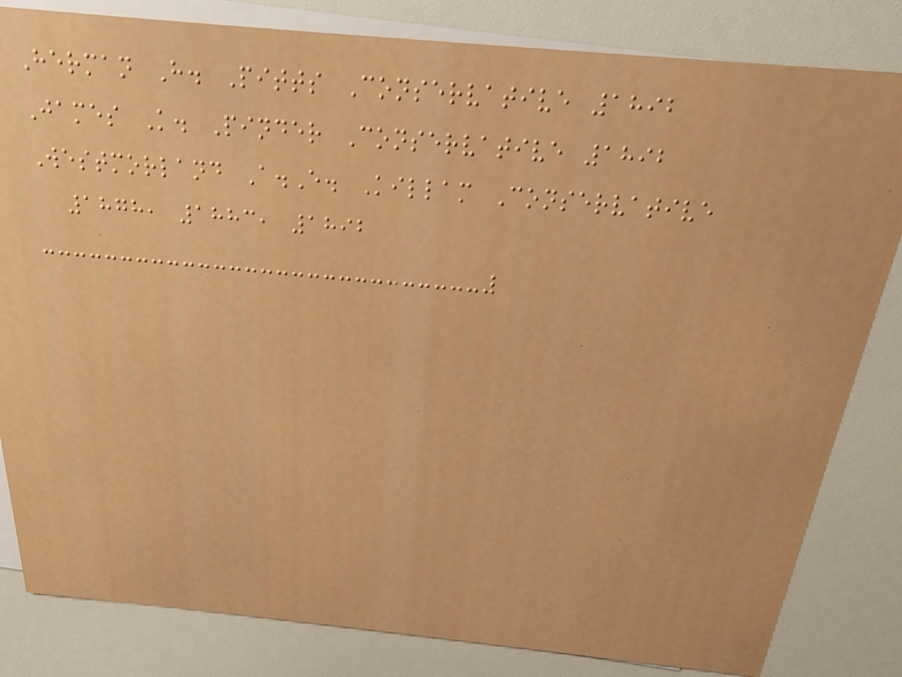Herman H. Pitts Conservative 1892
James K. Pinder Conservative 1892
Westmorland A.E. Killam Conservative
1878, 1883, 1892
